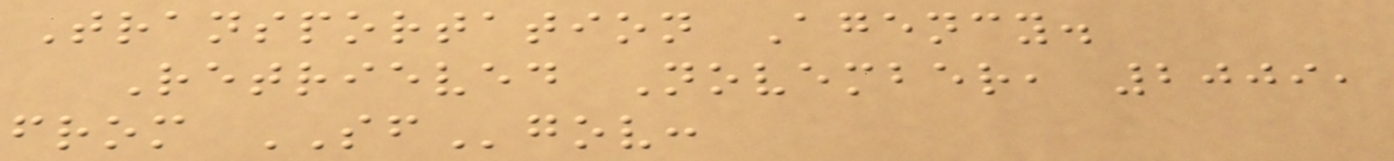Transportation Agency.
Retrieved November, 2009,
from SFgov:
